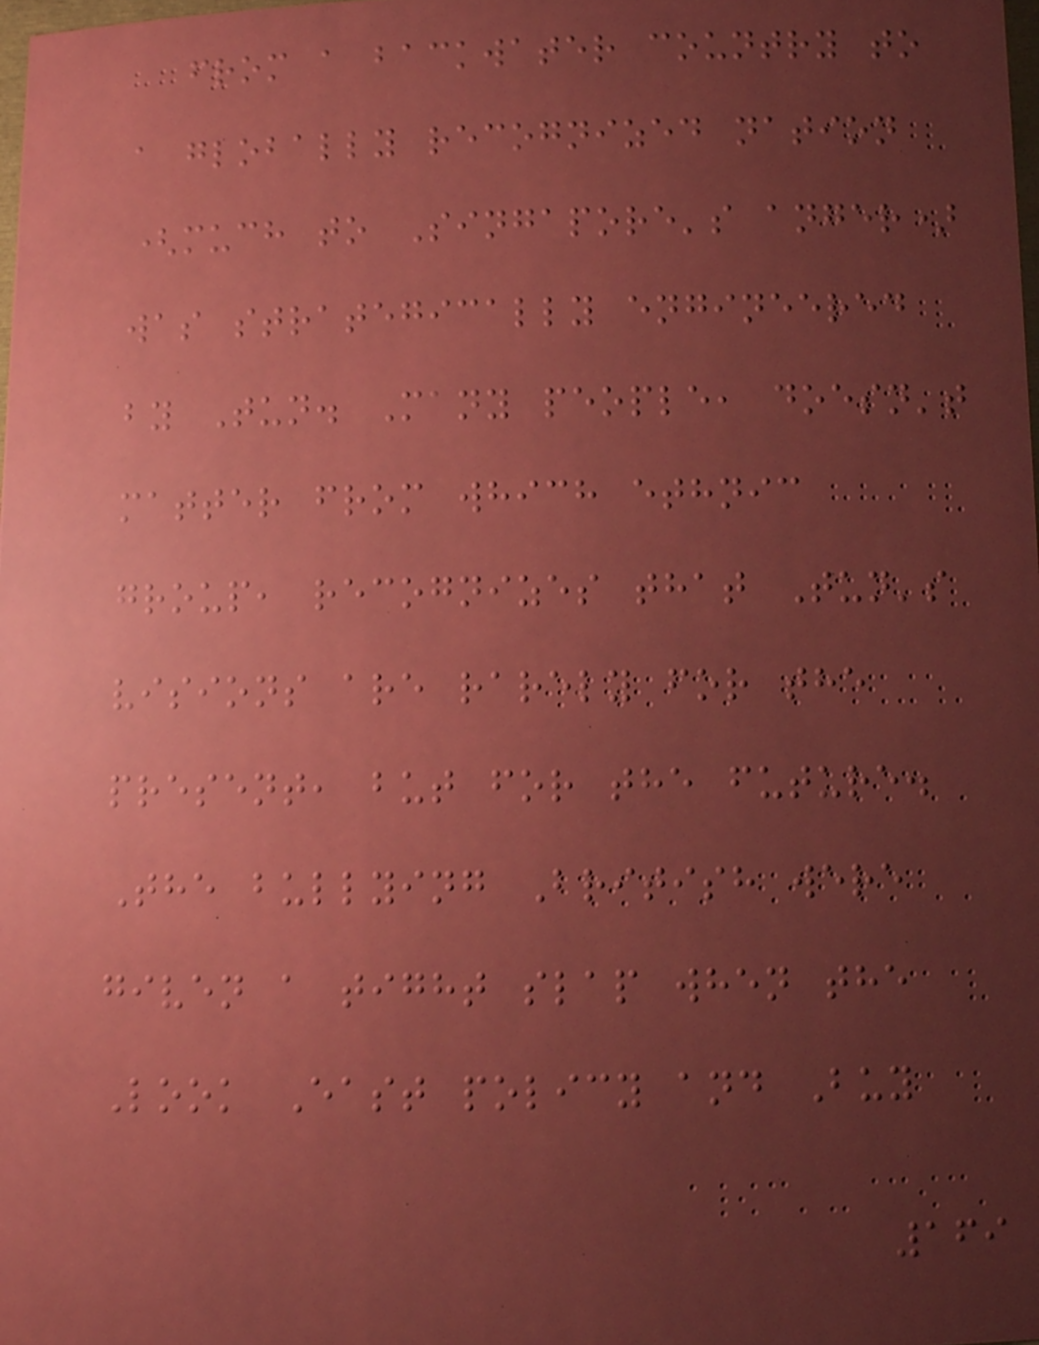from a backwater country to
a globally recognized nation
(much to Singapore's anger)
was strategically engineered
by Tun. Many people, doesn't
matter from which ethnic
group, recognizes that Tun's
visions are rarely for the
present, but for the future.
The bullying British were
given a tight slap when the
Look East policy and Buy
169
